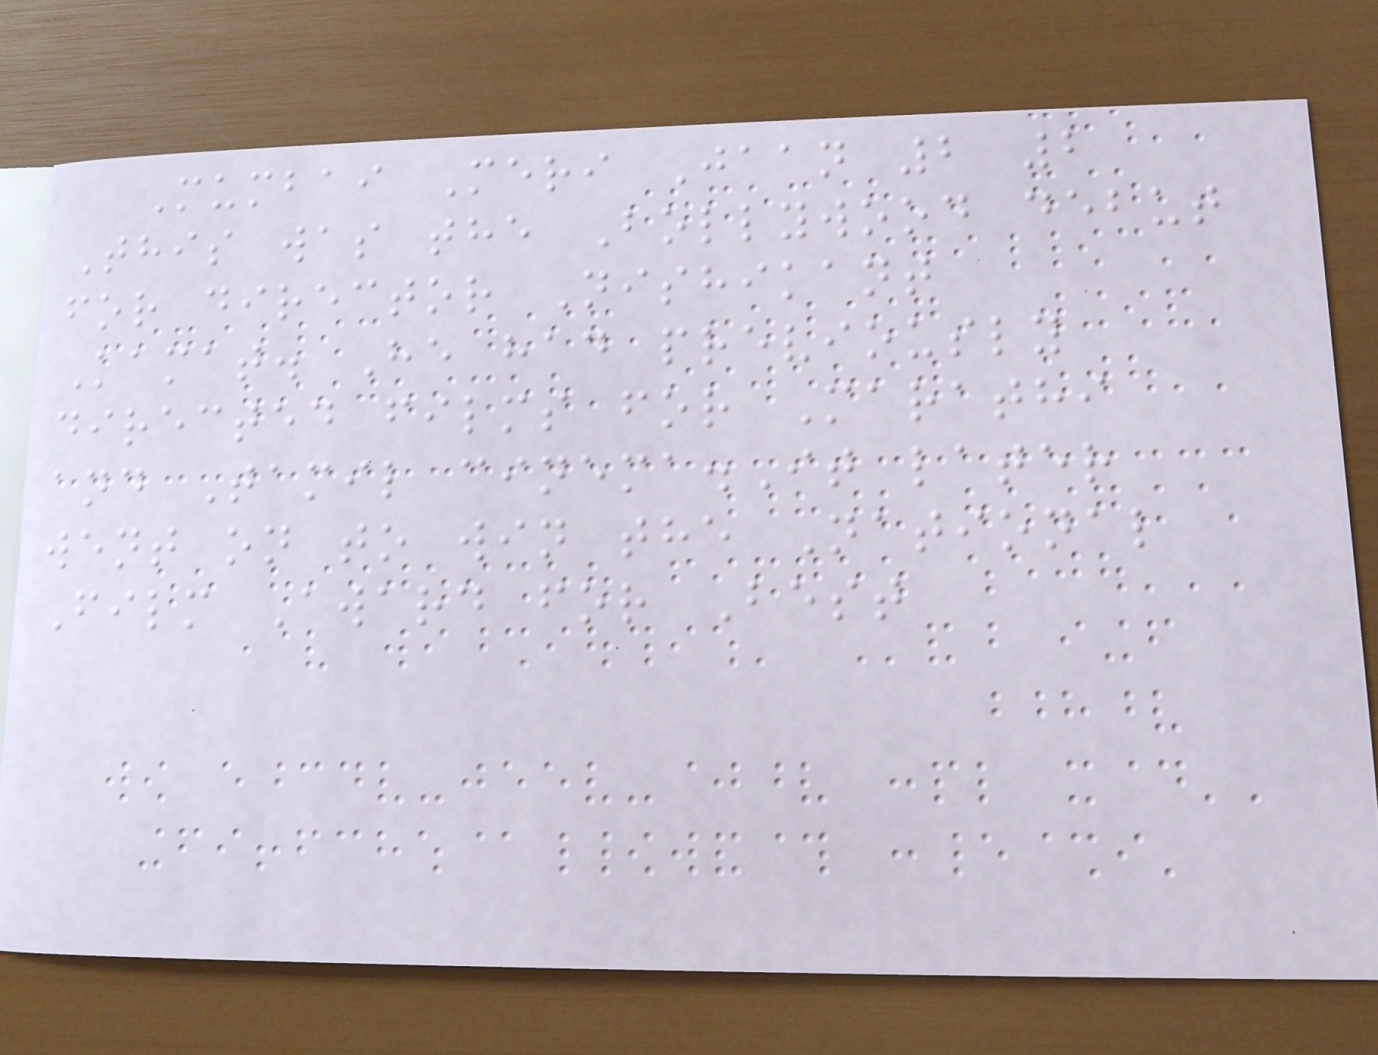Mumbai Meri Jaan 2 2
This was the Bollywood debut
for director Nishikant
Kamat. He had previously
directed films for Marathi
and Tamil cinema.It later
went on to win the National
Film Award for Best
